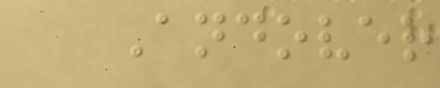Andover
